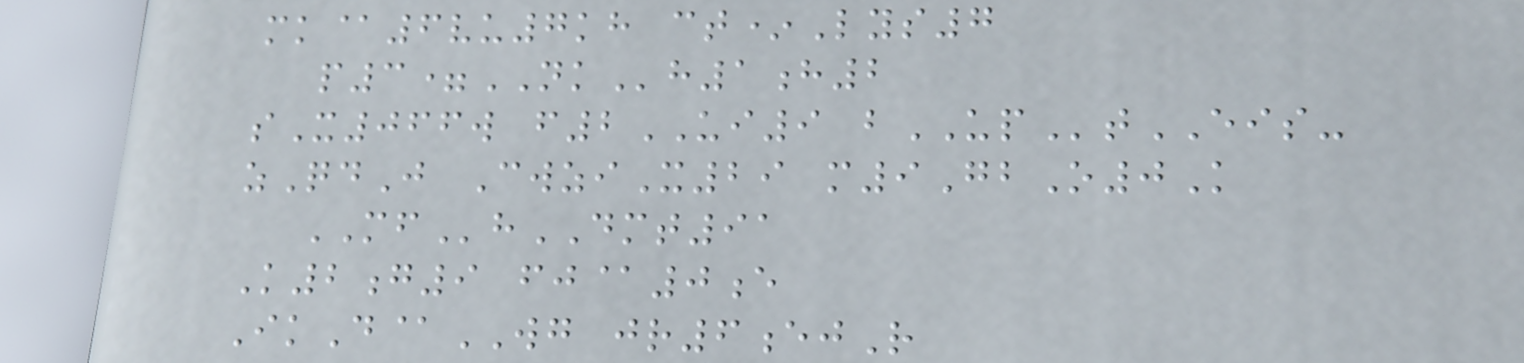mk@6vu7kh ct*Lys7
p3=NKh1h2
sX066w f2UI9 bUPtEIS-
zQdJ CwziX29 m9GbO0K
MFhDMT91
K2g9 fj@0e
IkD@WG jr6ejR
